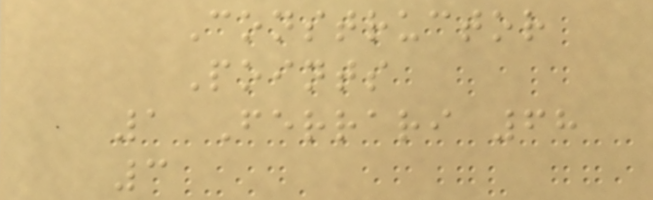Constructor
Points
1 Ferrari 68
3
